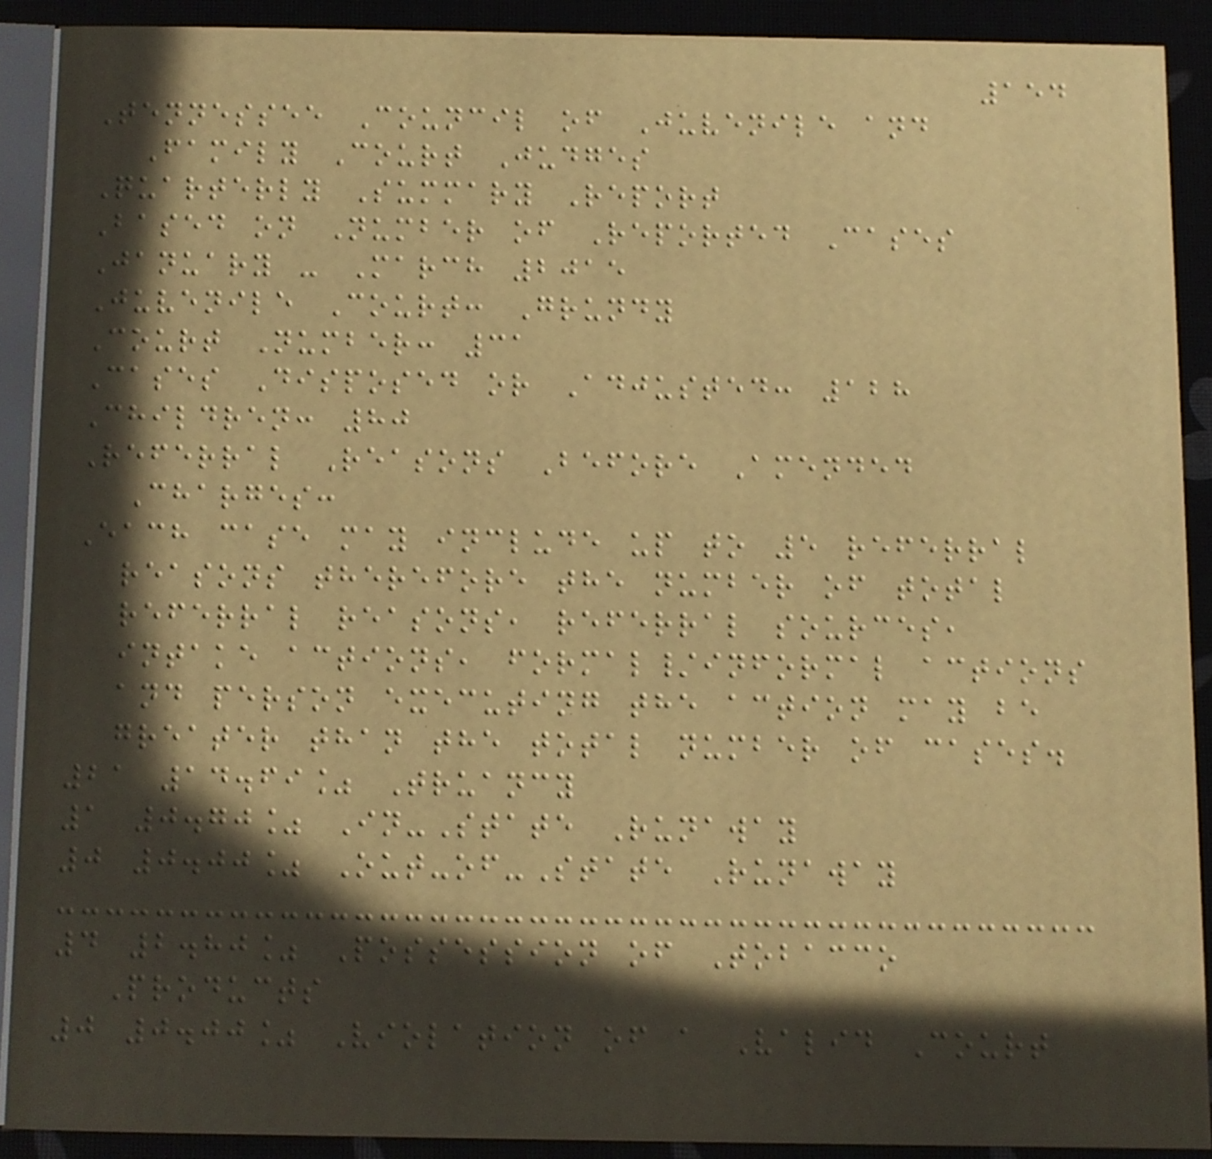154
Tennessee Council of Juvenile and
Family Court Judges
Quarterly Summary Report
Based on Number of Reported Cases
January - March 2015
Juvenile Court: Grundy
Court Number: 31
Cases Disposed or Adjusted: 128
Children: 80
Referral Reasons Before Amended
Charges:
Each case may include up to 5 referral
reasons therefore the number of total
referral reasons, referral sources,
intake actions, formal/informal actions
and person executing the action may be
greater than the total number of cases.
21 14.69% Truancy
1 0.70% In-State Runaway
0 0.00% Out-of-State Runaway
4 2.80% Possession of Tobacco
Products
0 0.00% Violation of a Valid Court
